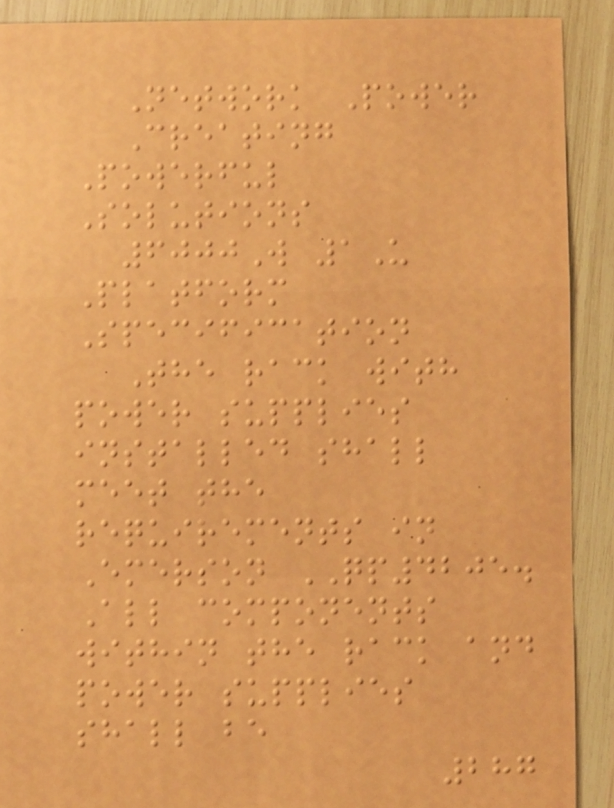Network Power
Creating
Powerful
Solutions
6000W 1U
Platform
Specification
The rack with
power supplies
installed shall
meet the
requirements in
Emerson QP4205.
All components
within the rack and
power supplies
shall be
287
